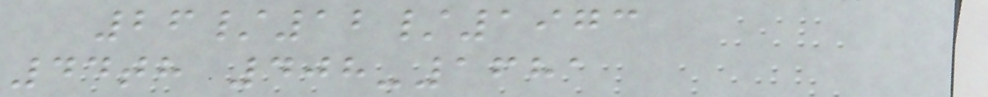26/12/1973
44th 408-1681
